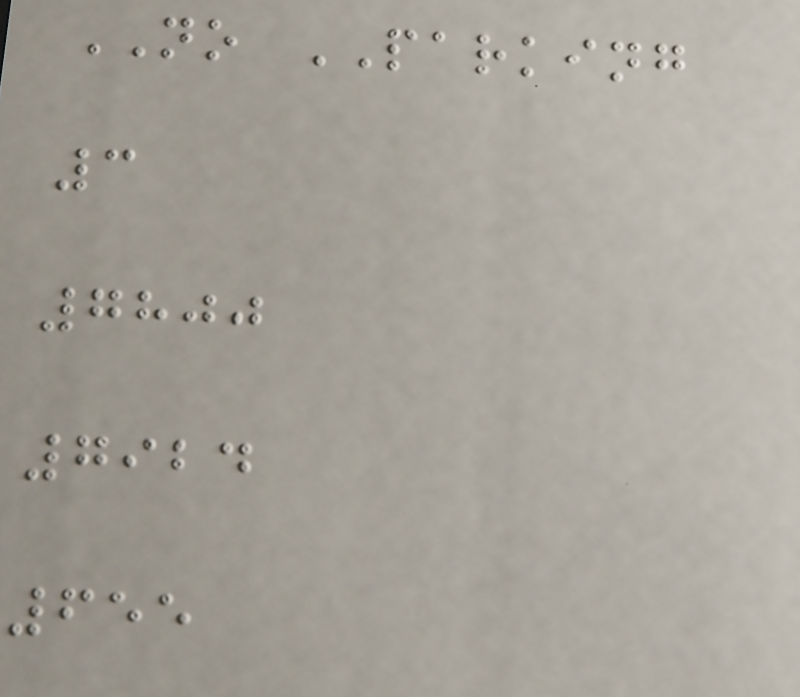NO PARKING
3
7800
7924
655
